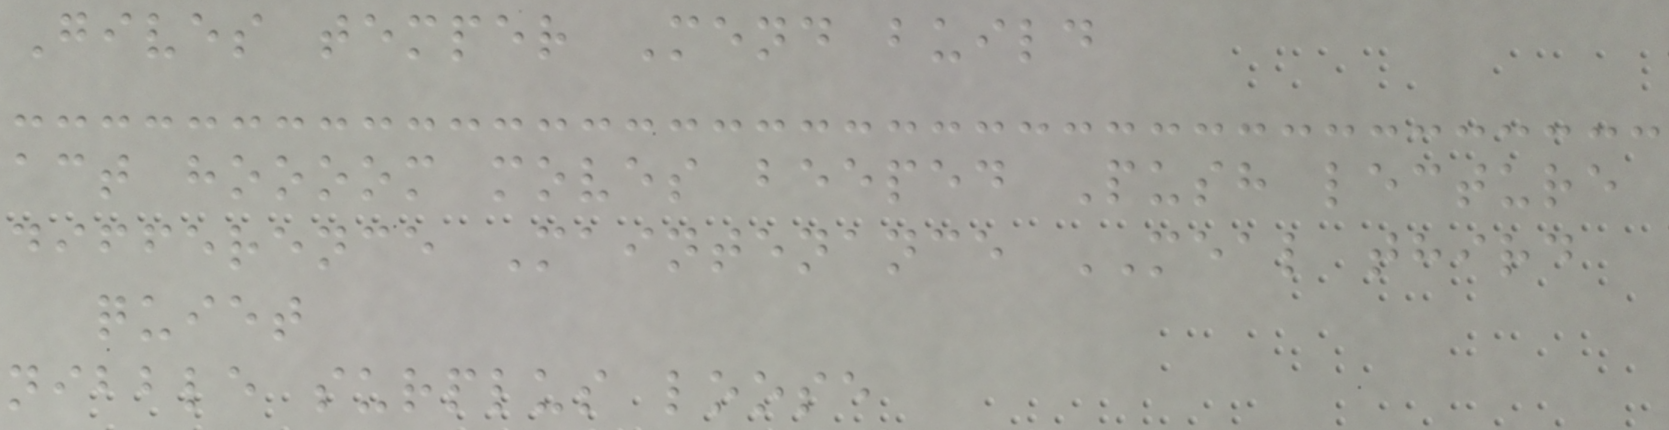Gives temper Mend build
act hoooom moves beeped Push lecture
difference Maintenance MEAL third
quiet
nibble surplus loose
